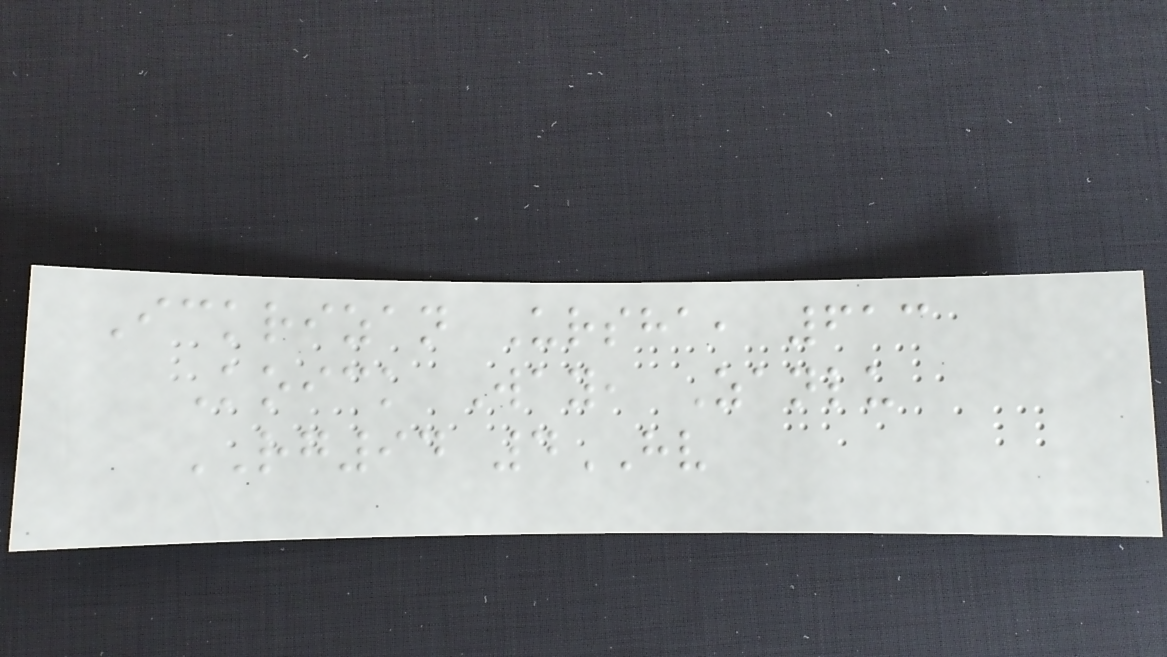Ickrizan Ursha, 613
Koick Way, Zanlu
RG94 4HV
